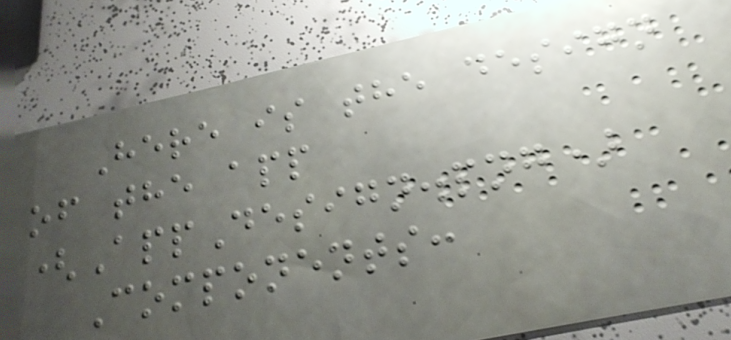Here is the design
of the app
(AppDesign.png)
Components:
